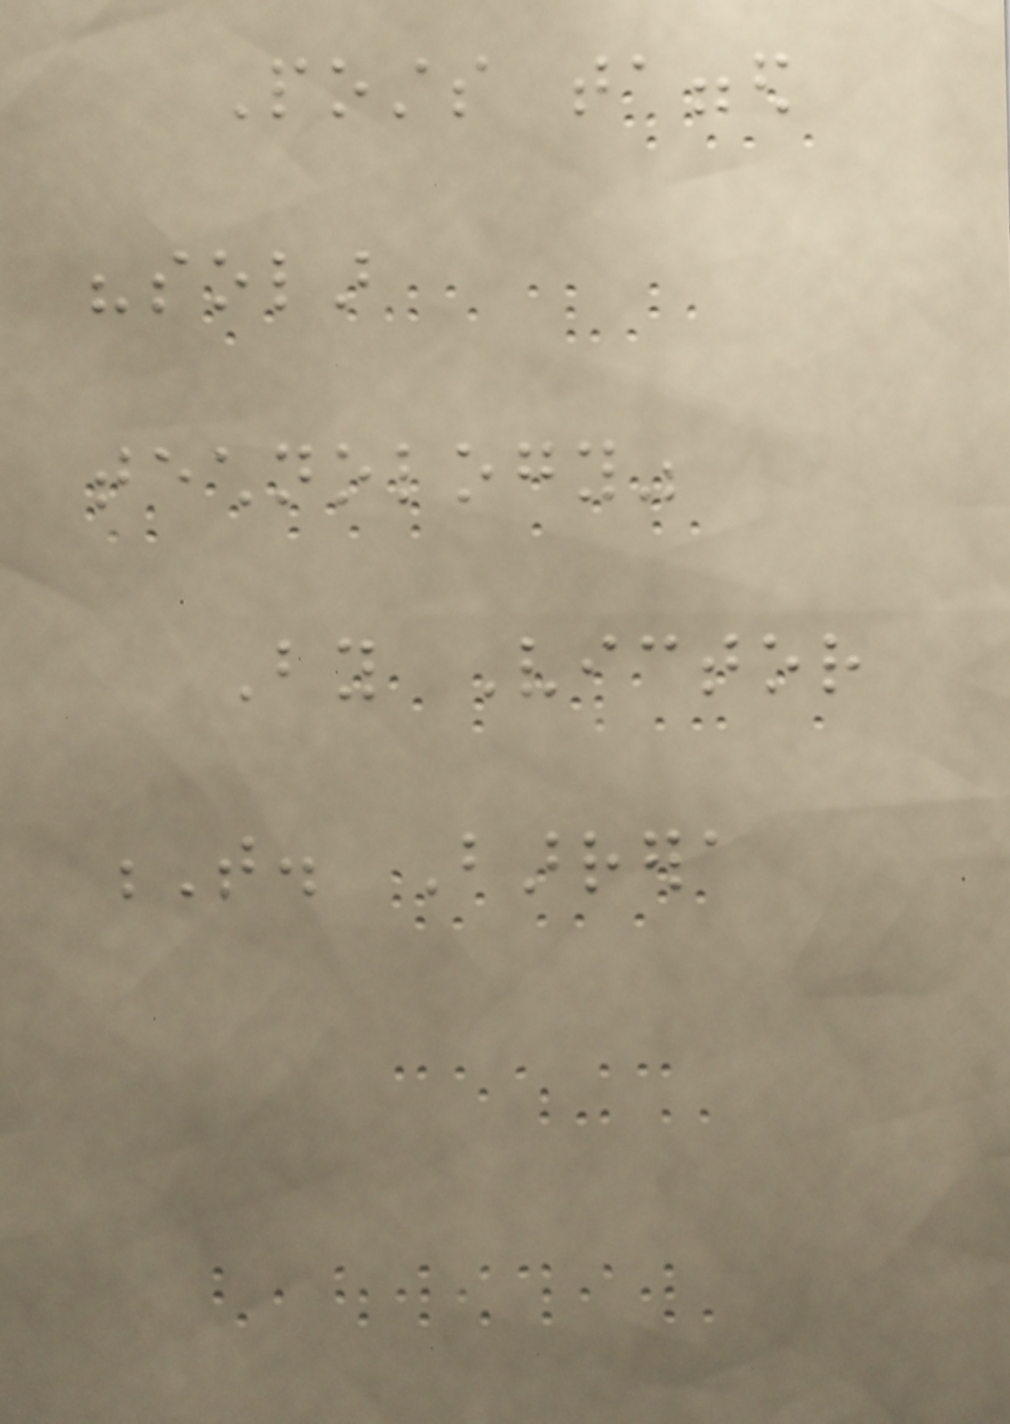Posts tagged
"solar
technology"
By Victor
T. Barrera
